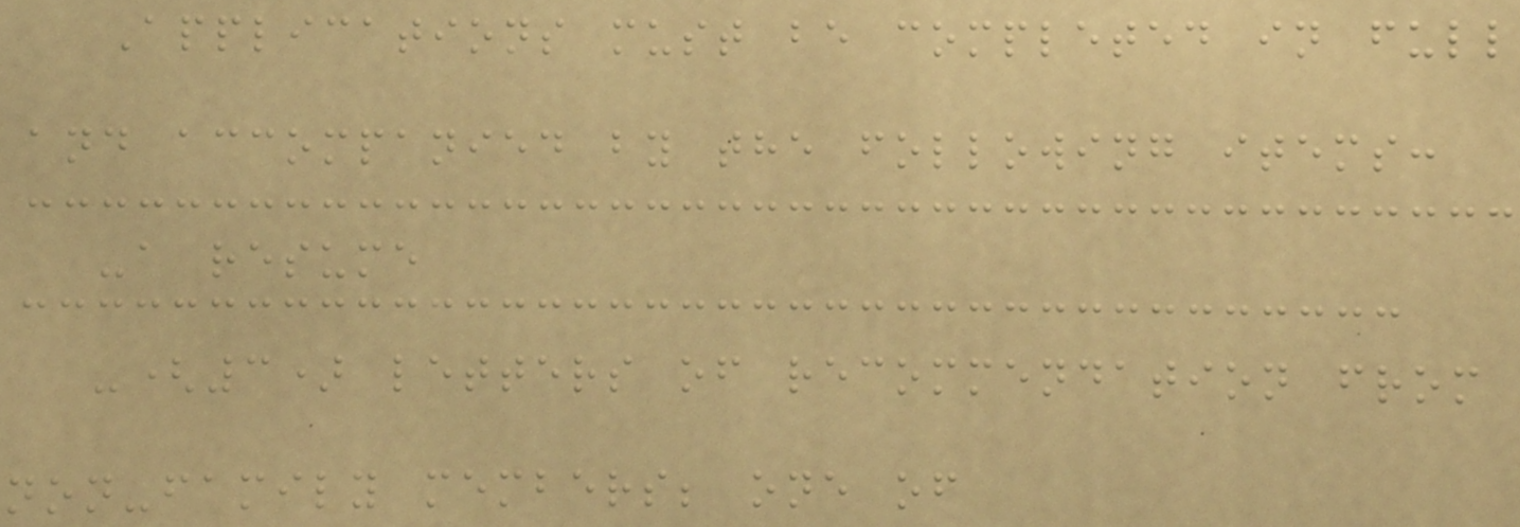Applications must be completed in full
and accompanied by the following items:
-a resume
-(3) letters of recommendation from
non-family members; one of
